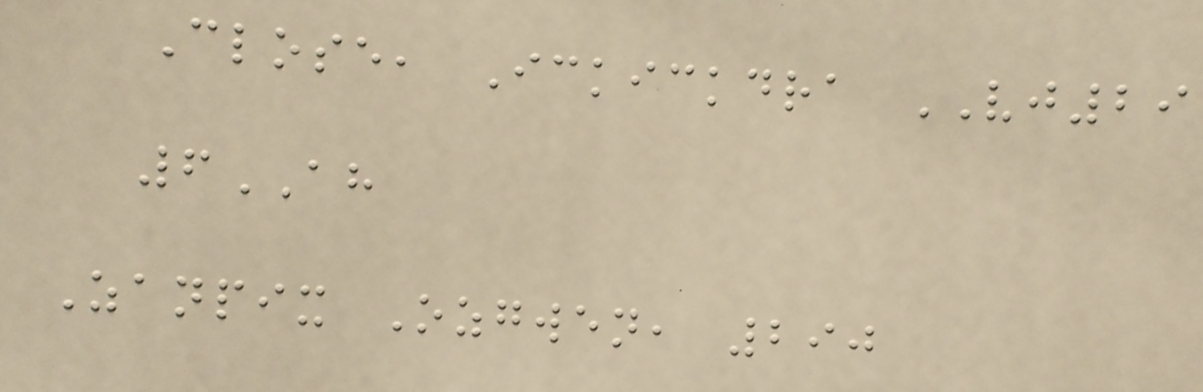Close, Ickickdra VJ29
6AH
Zanpix Ozgwen, 290
